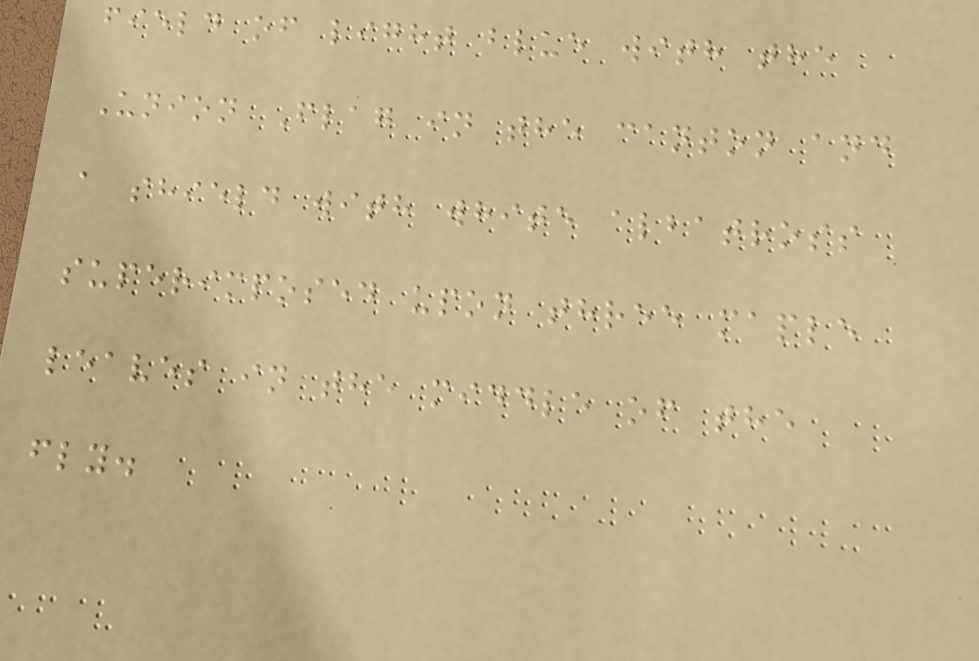field of light blue with the
Union Flag in the canton and
a shield with white albatross
superimposed upon three maple
leaves in the middle of the
fly.
